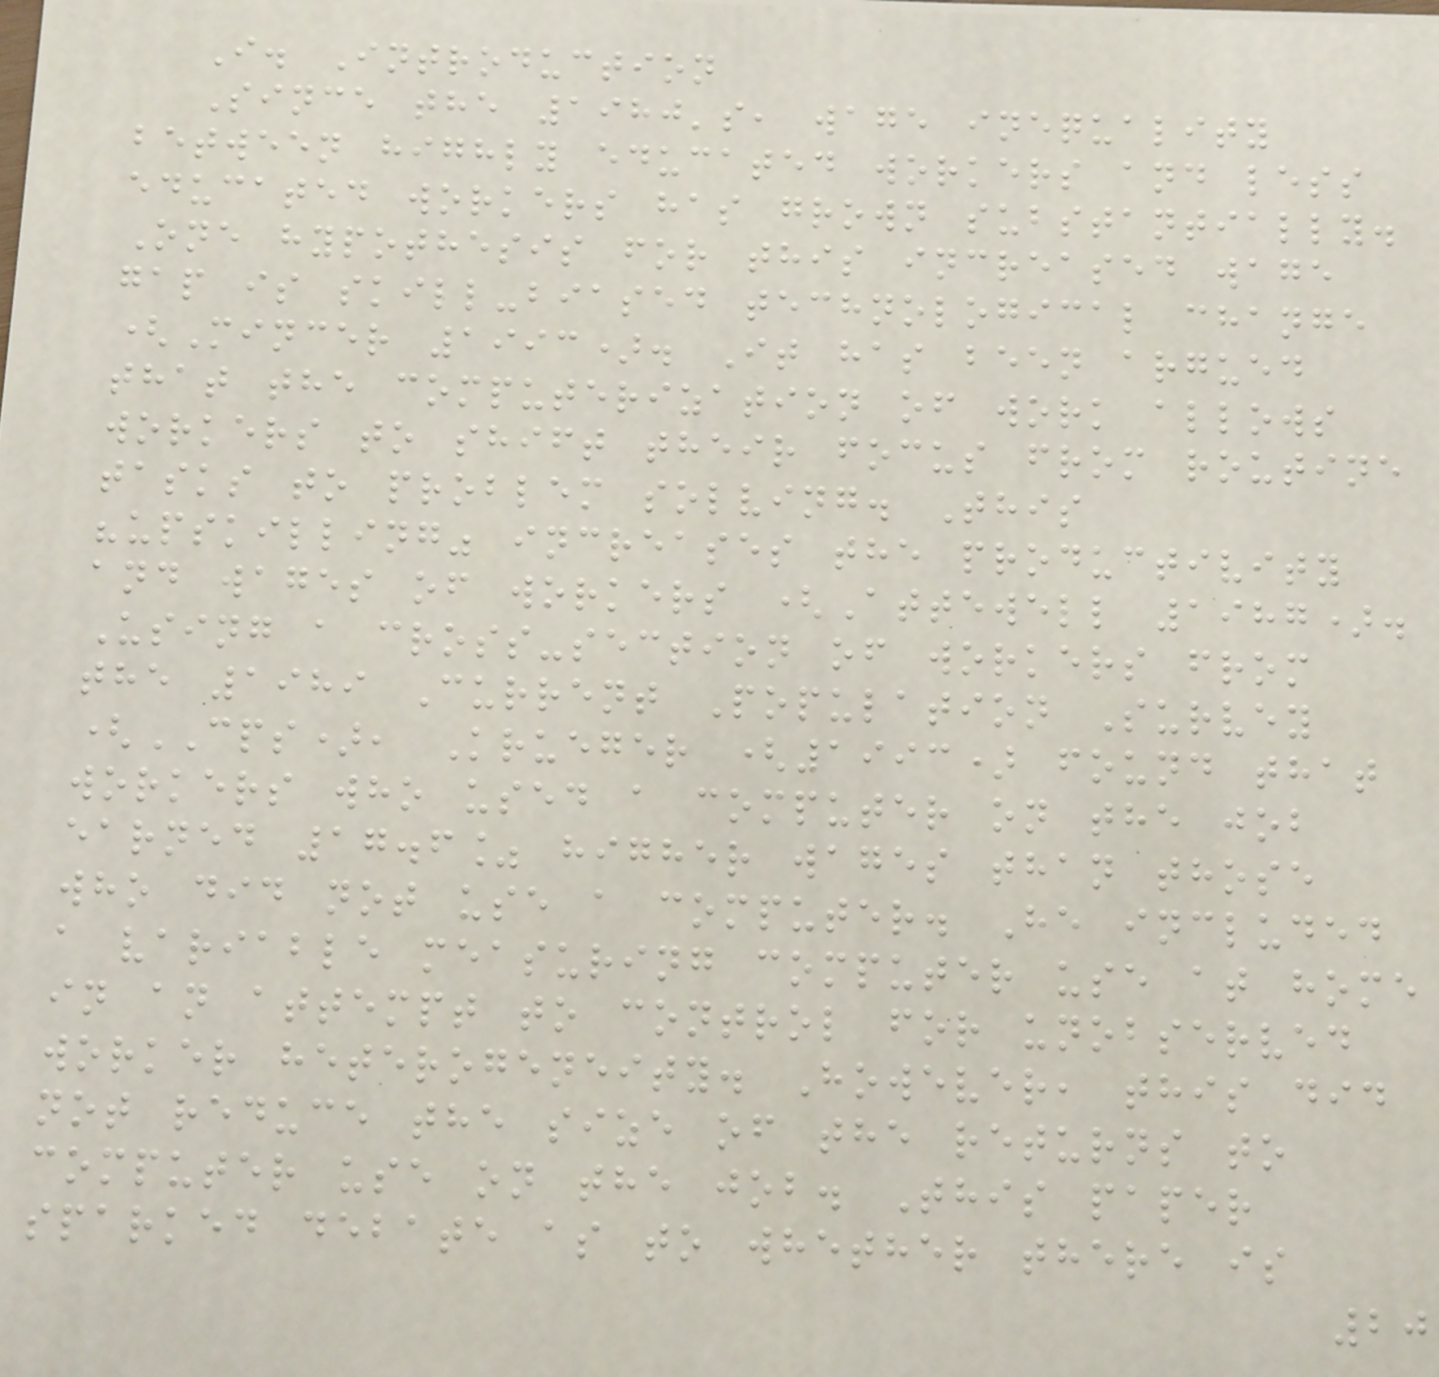I. Introduction
Since the 1980's, wage inequality
between highly educated workers and less
educated workers has grown substantially.
One hypothesis for this increased wage
gap is skill-biased technological change
(Mincer 1993). It has been argued
that the computerization of work allows
workers to shift their focus from routine
tasks to problem solving. This
"upskilling" increases the productivity
and wages of workers (Attewell 1987).
Using a cross-section of workers from
the 1989 Current Population Survey
(CPS), Krueger (1993) found that
workers who used a computer on the job
earned 17.6% higher wages than those
who did not use a computer. He included
a variable measuring computer use at home
in an attempt to control for unobserved
worker heterogeneity. However, this did
not reduce the size of the returns to
computer use on the job. This paper
sparked debate as to whether there is
20
